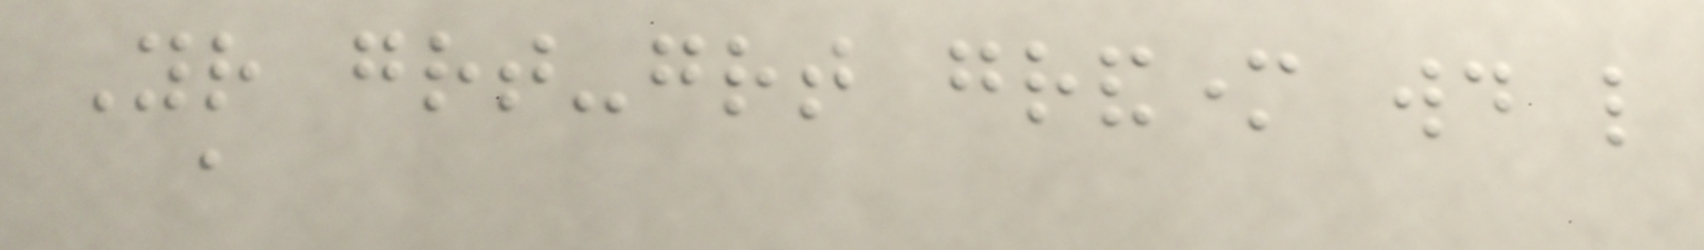Your great-great grandmother would like
a
